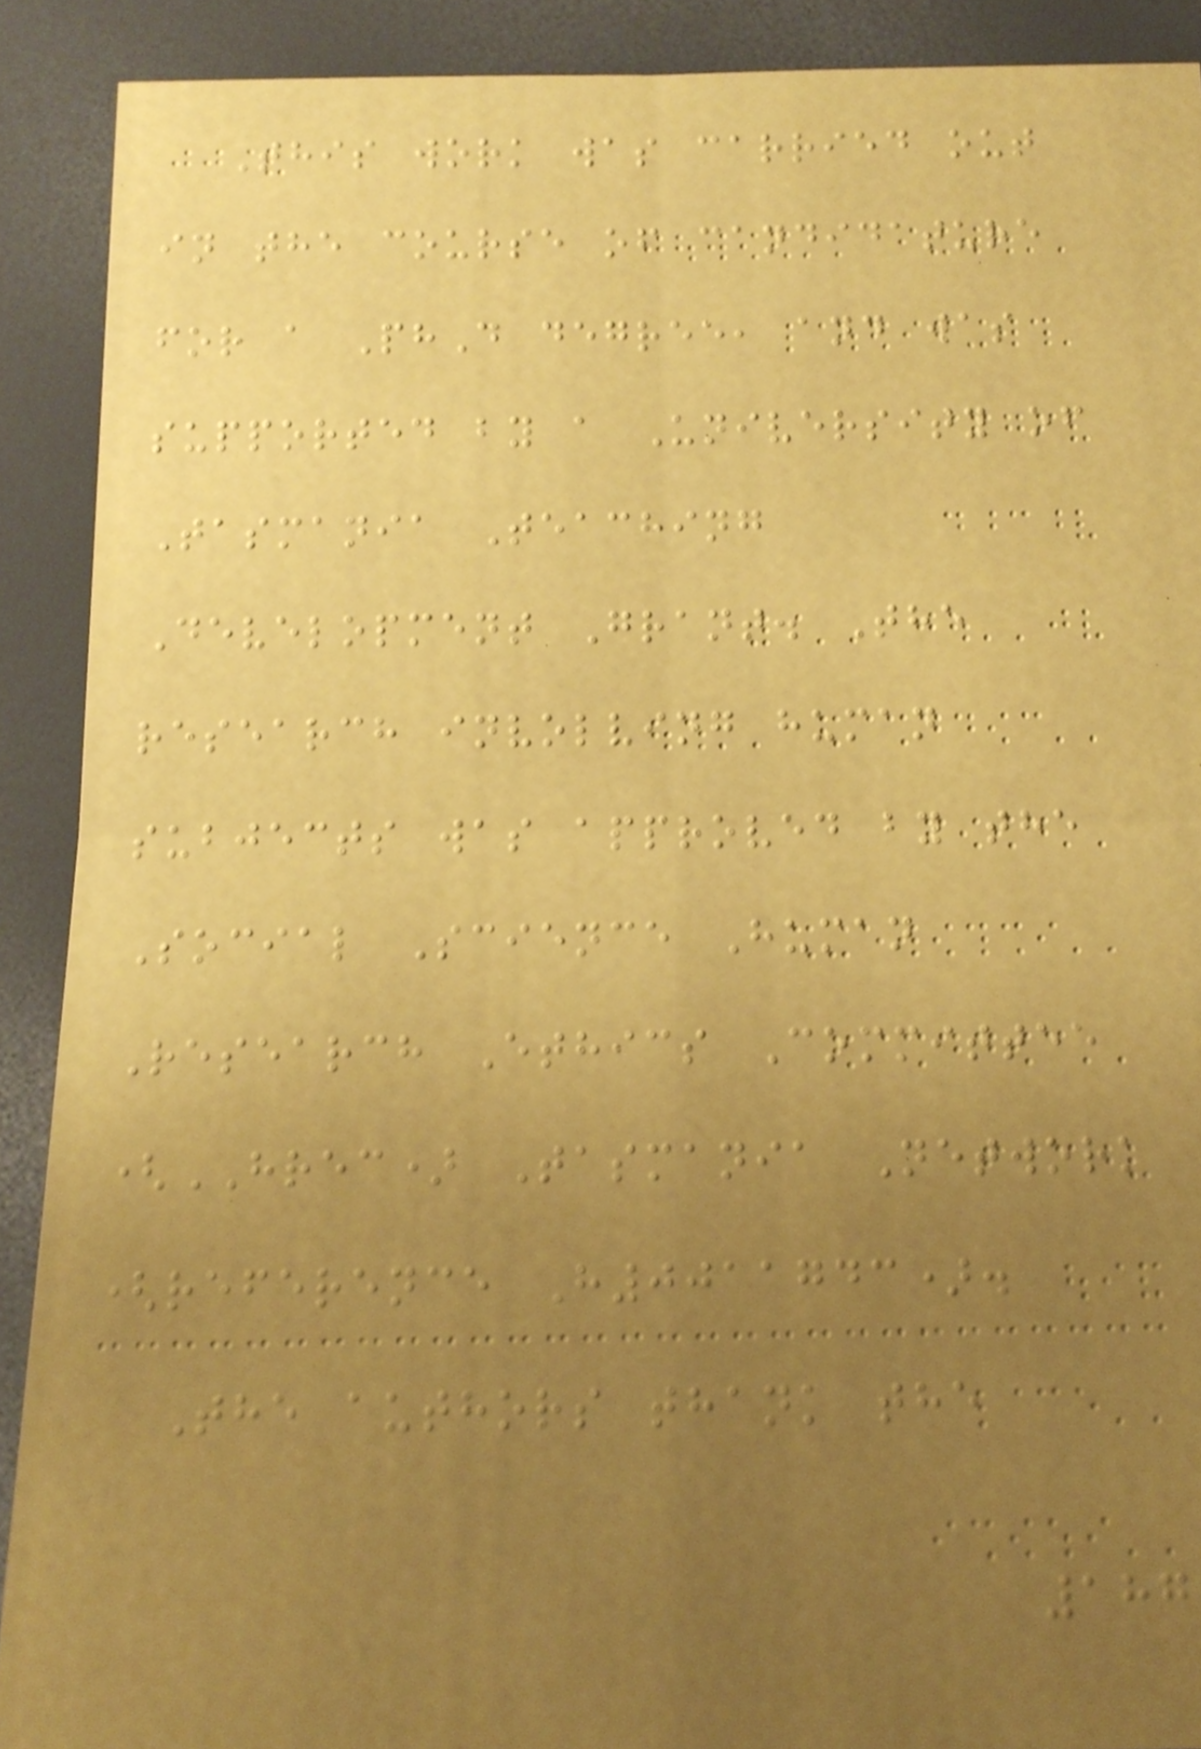This work was carried out
in the course of candidature
for a PhD degree, and was
supported by a University of
Tasmania Teaching
Development Grant. The
research involving human
subjects was approved by the
Social Science Human
Research Ethics Committee
(HREC) Tasmania Network
(reference H0011743).
The authors thank the
187
